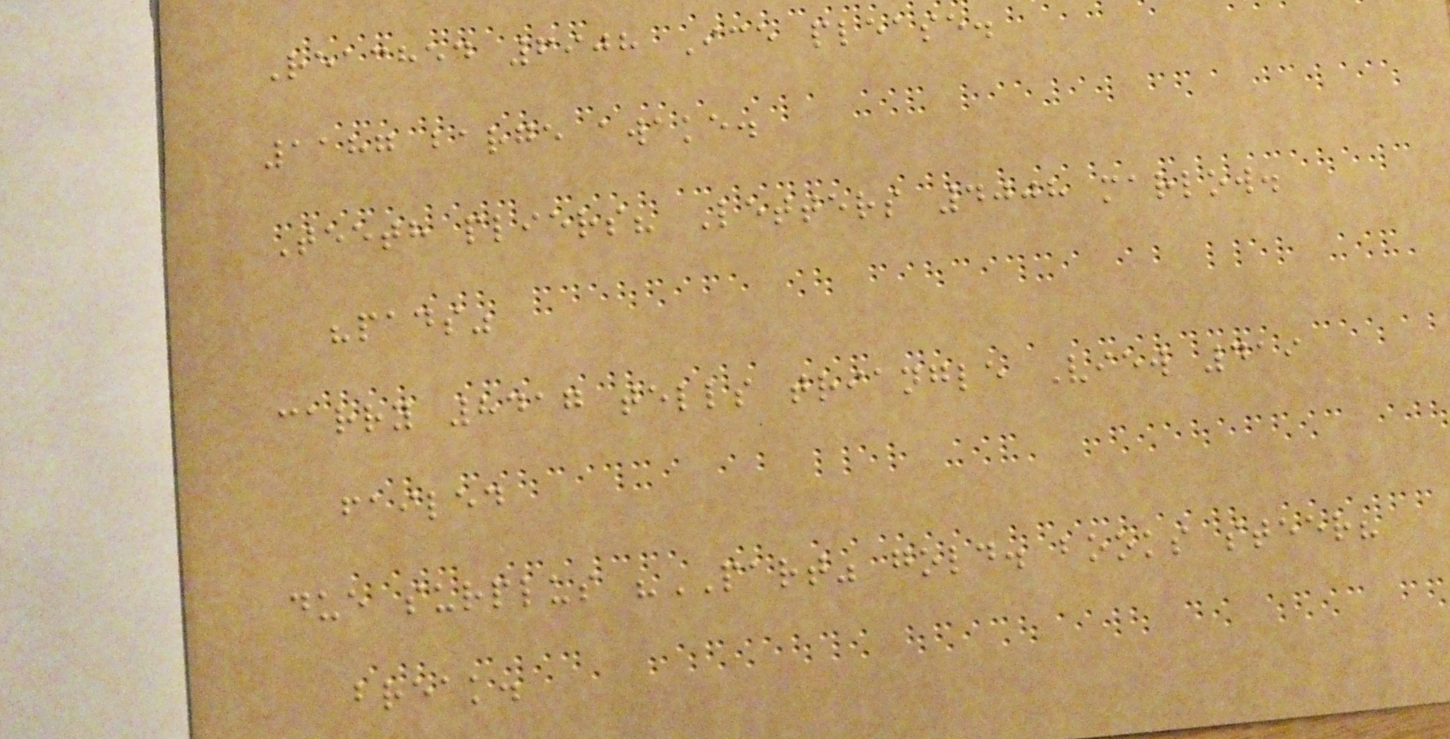Reached 6908 Ice please.
1187 barge awake.
Teeth pliers? Letters 4008 marlow.
"pads"
carry 8417 tells triangle View 419
failed
due surplus "PART" gold. books steer?
break.
